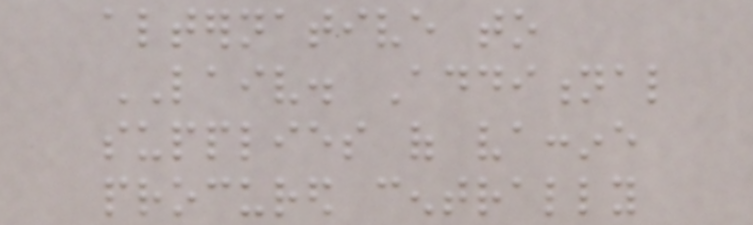alternative to
LAIV. Additional
supplies of vaccine
procured centrally
